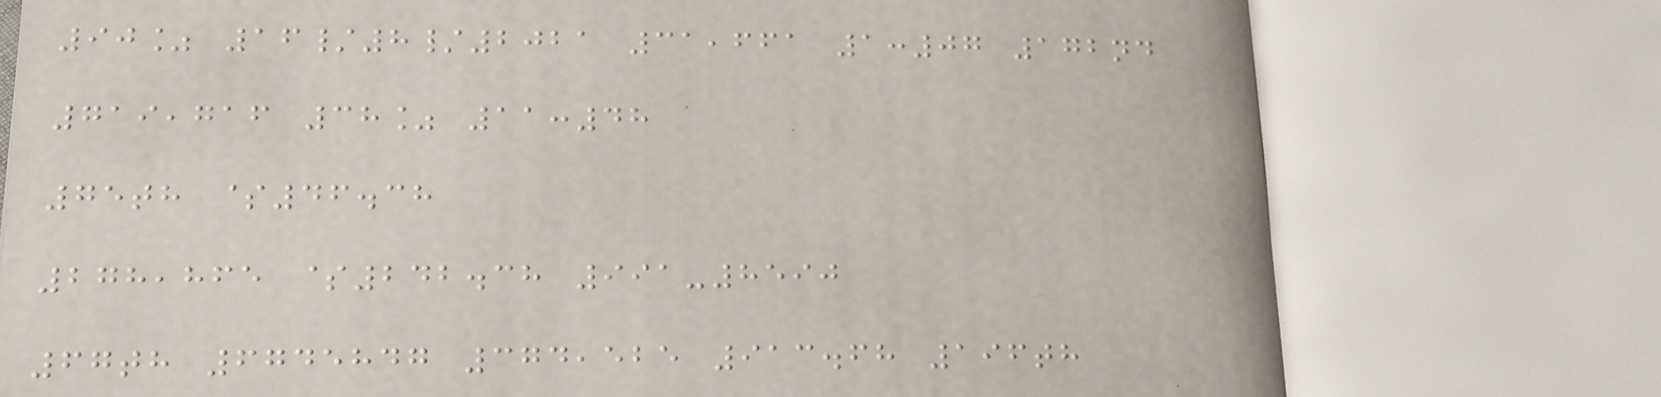90% 16/8/2021 31,661 1:07 172nd
719,716 38% 11:48
75th $46.38
278,865 $242.38 991-8590
67th 6745847 374,525 913.68 196th
